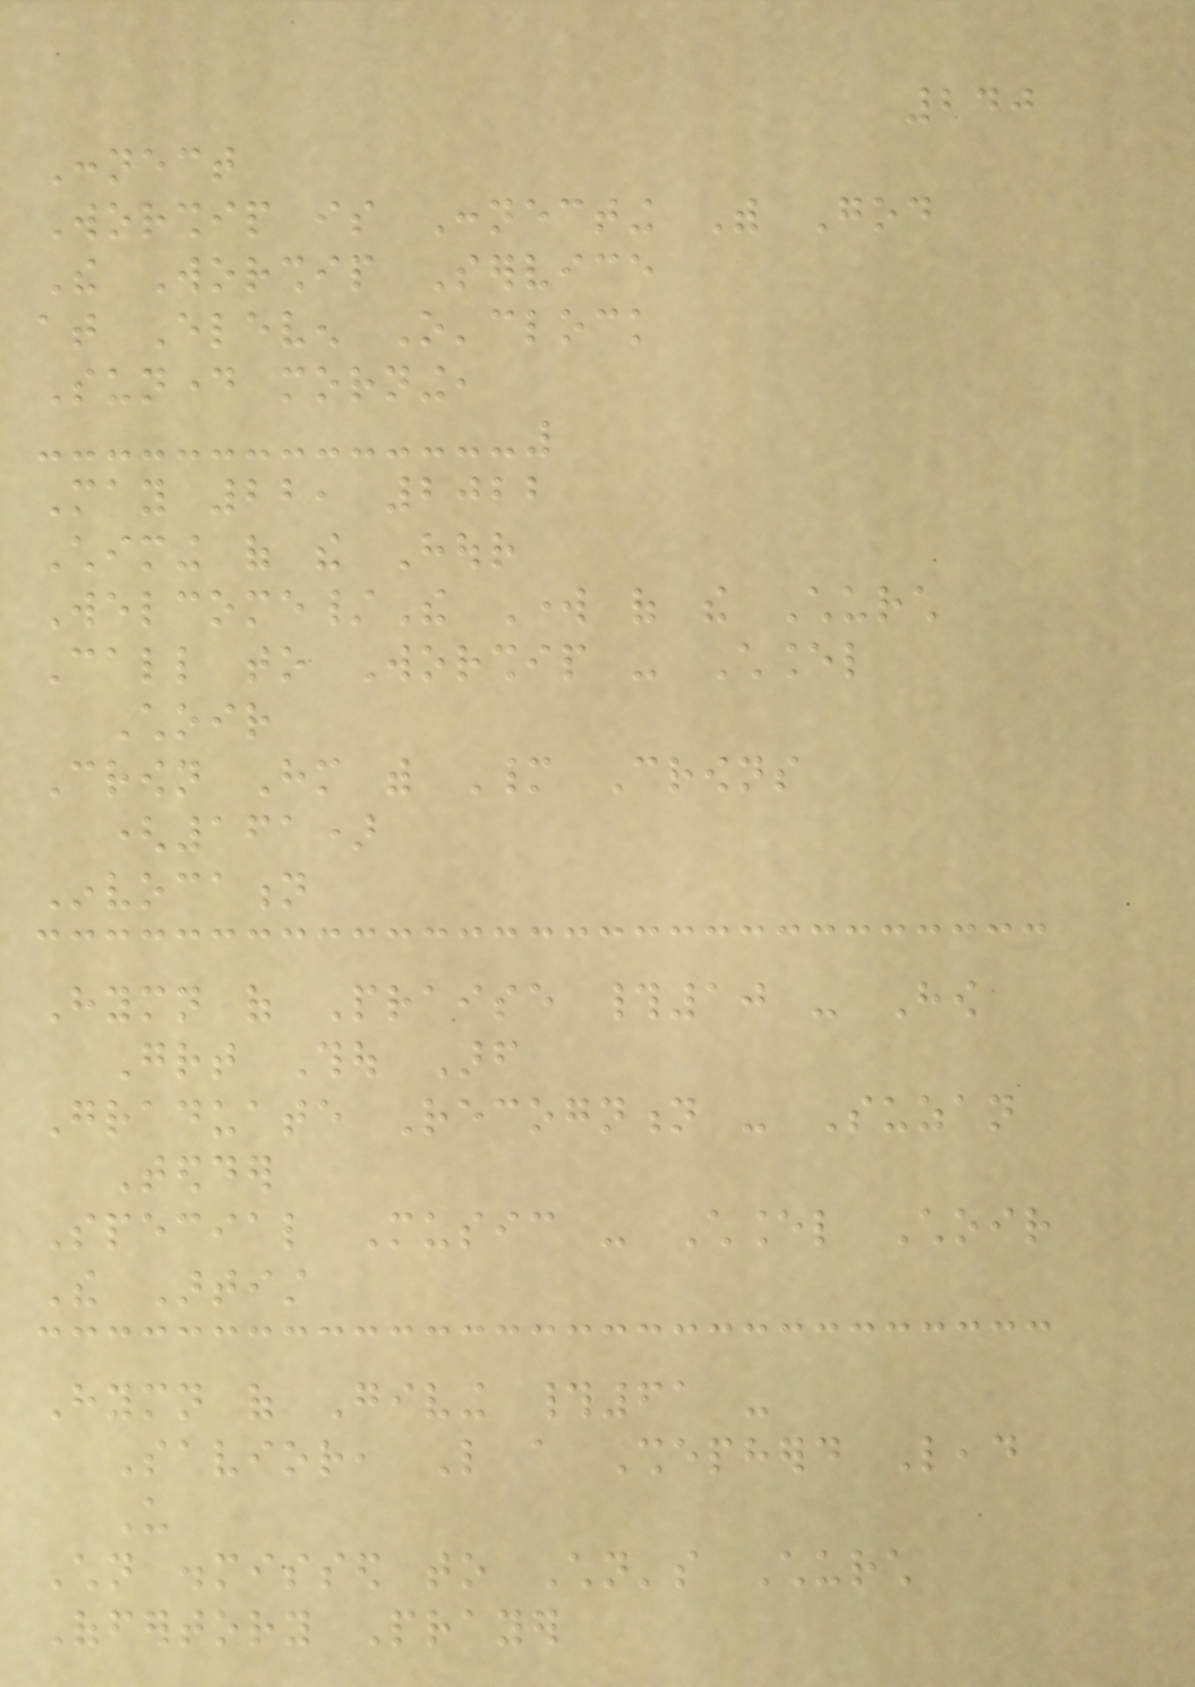240
Connect
Worship is Connecting With God
The Worship Service
at Eleven O'clock
Sunday morning,
May 22, 2022
Chiming of the Hour
Welcome/The Work of the Church
Call to Worship - Chancel
Choir
Crown Him with Many Crowns
(161)
Invocation
Hymn of Praise #10 - How
Great Thou Arf
Graduate Recogntion - Suzan
Tedder
Special Music - Chancel Choir
The Artist
Hymn of Giving #61 -
Savior, Like a Shepherd Lead
Us
Children dismissed to Children's Church
Offertory Prayer
